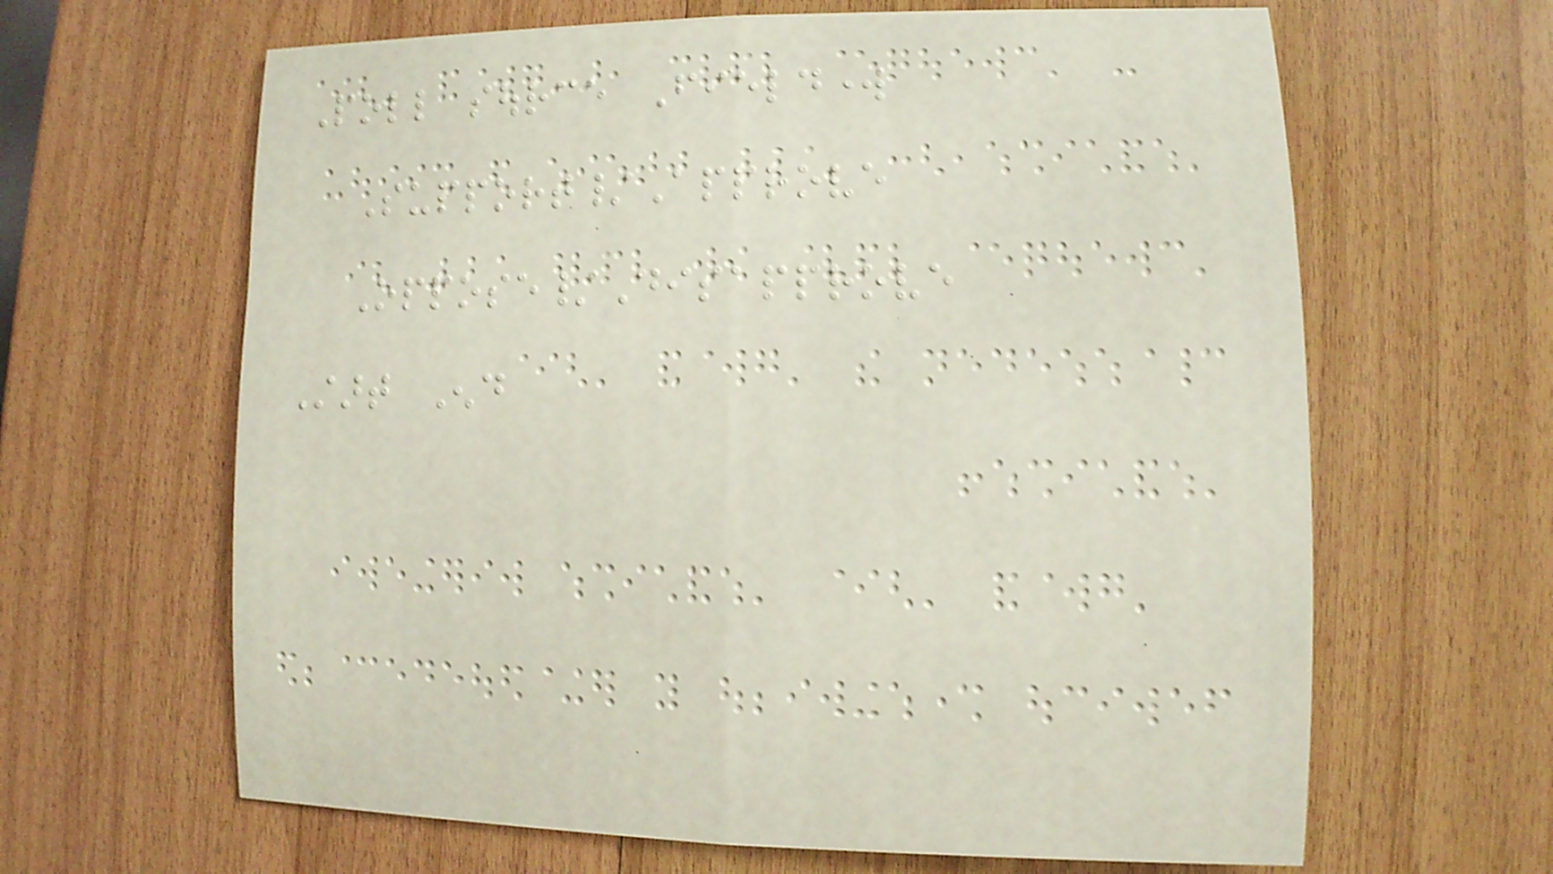Poll source Fieldwork
Support/Approve
Oppose/Disapprove
Start End
